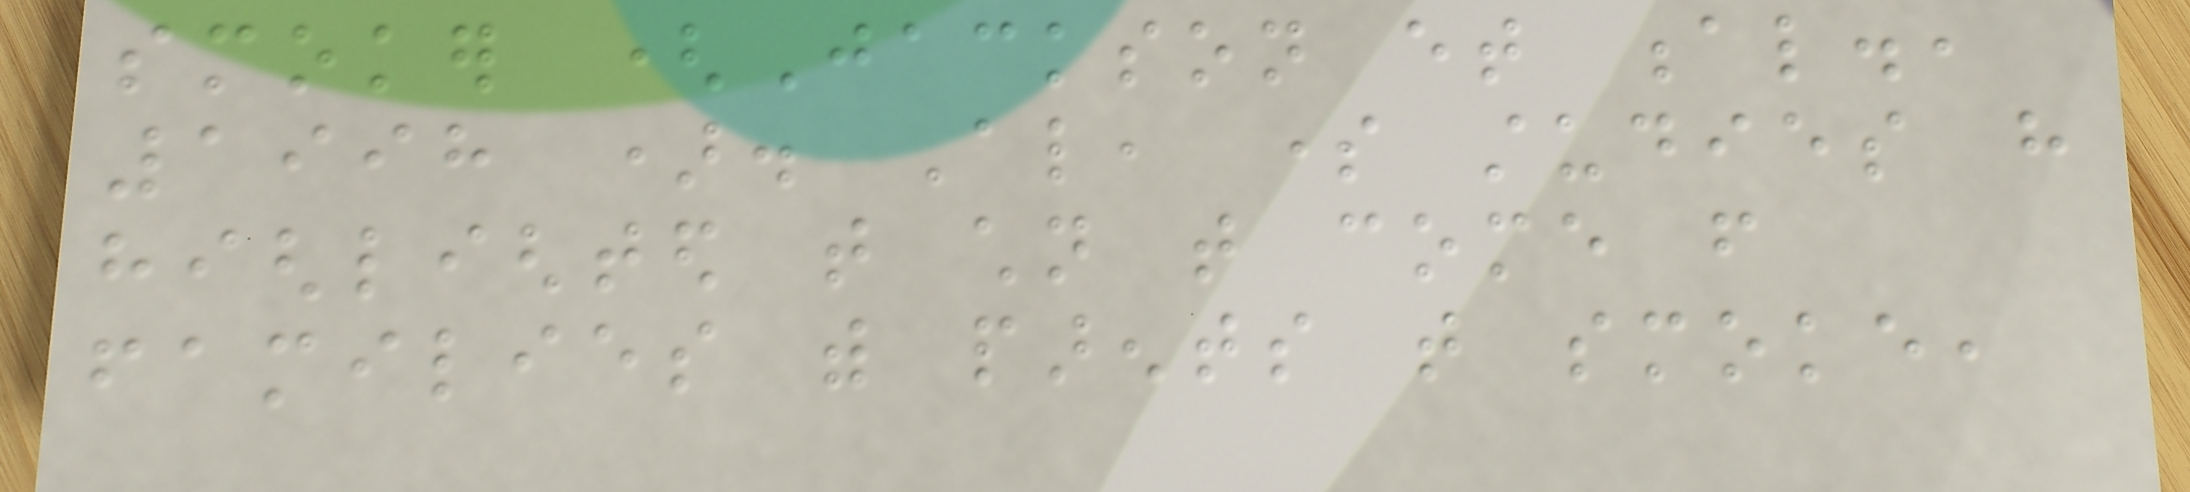smoker (Jackson et al.,
1998 ). Also, some studies have
highlighted that children that come from
families with parents that smoke,
